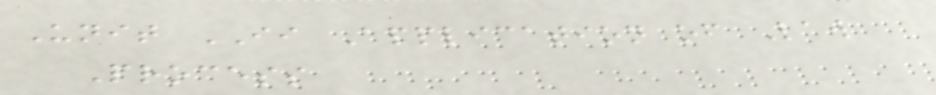Unit II Application of Law
Process
